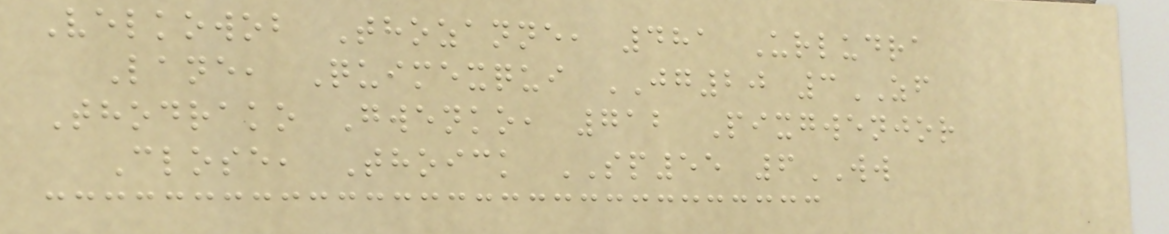Velkowob Thozanne, 481 Urludra
Lane, Quimexqui JG20 3ZF
Thodrako Gwenko, 712 Pixgwenjor
Close, Thoick SP55 6WW
